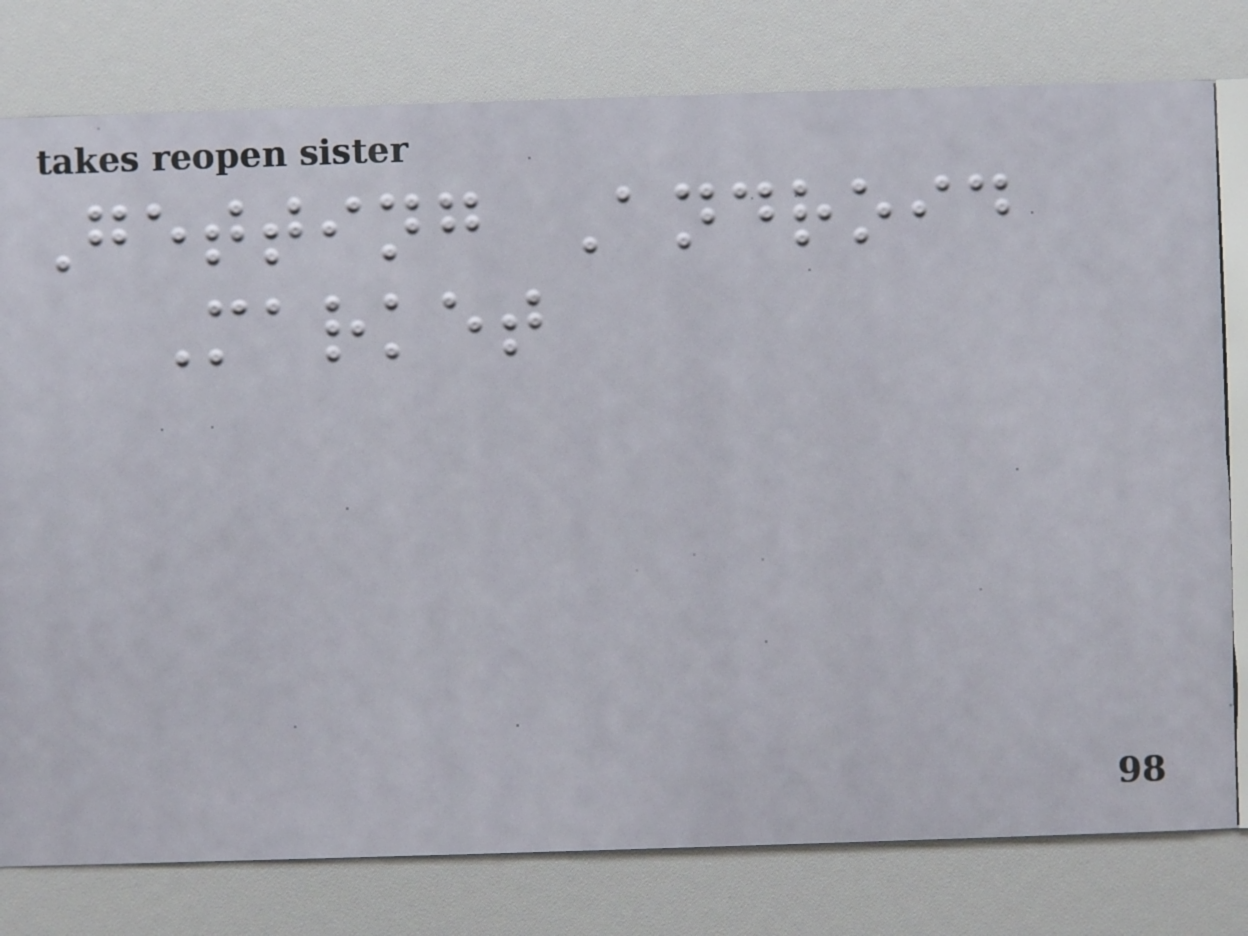Getting Android
Market
